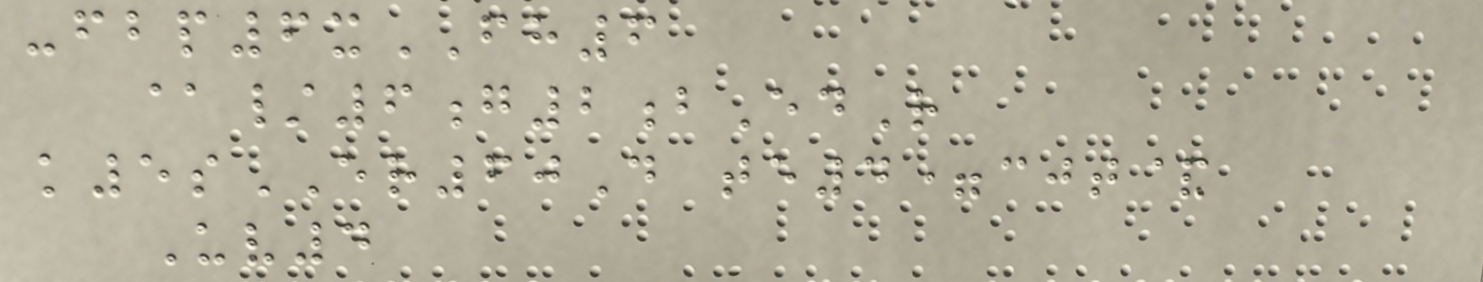-fbp6xFH6
@/6g2bEdR
k5sER60D te4=cjt&
Uv4
